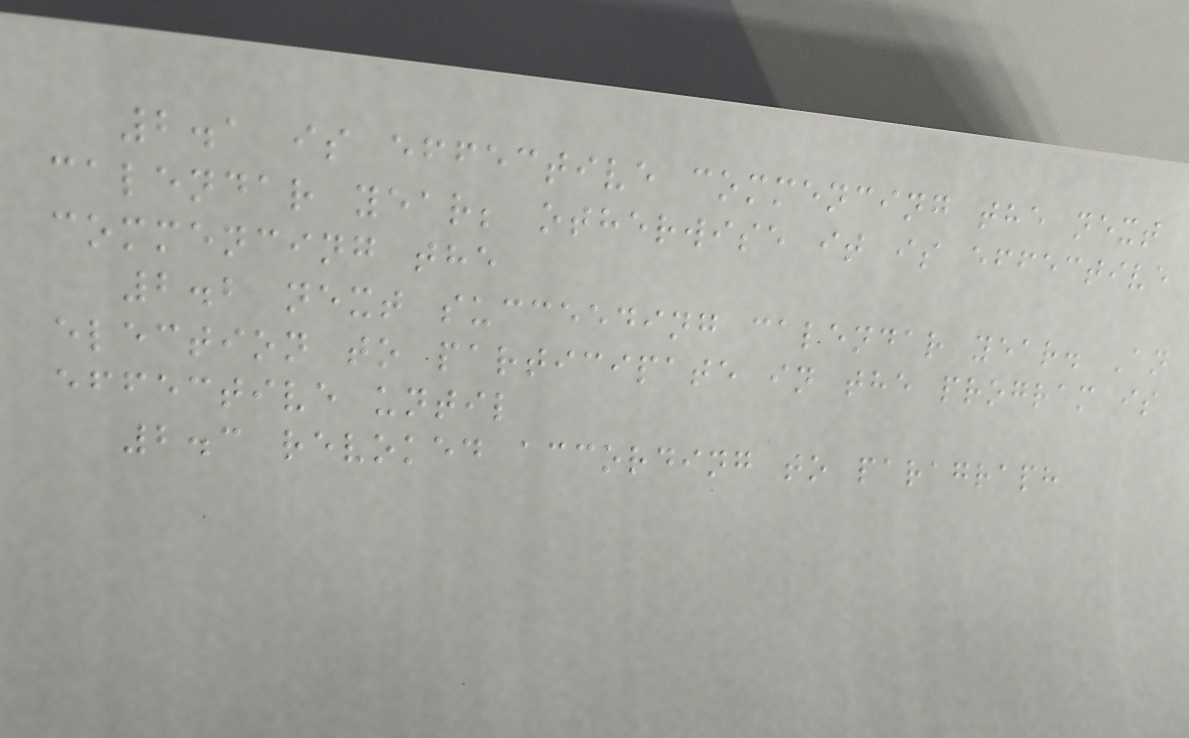2.1 is effective commencing the next
calendar year; otherwise it is effective
commencing the
2.2 next succeeding calendar year. An
election to participate in the program is
effective until
2.3 revoked according to paragraph
